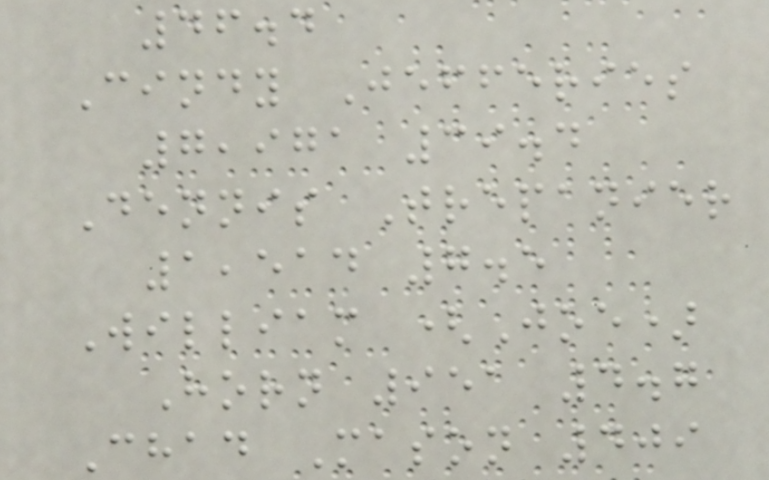46.4
Cindy Jefferies
7,971 39.4
Dennis Trepanier
1,514 7.5
William (Joe)
Horn 951 4.7
Chad Mason 409
